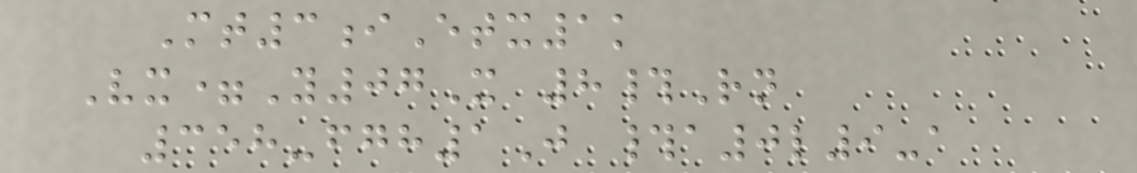Mt3iEtx1k
Vx=Y07X 8#Rn
358-fgh1J #a0l9-a
